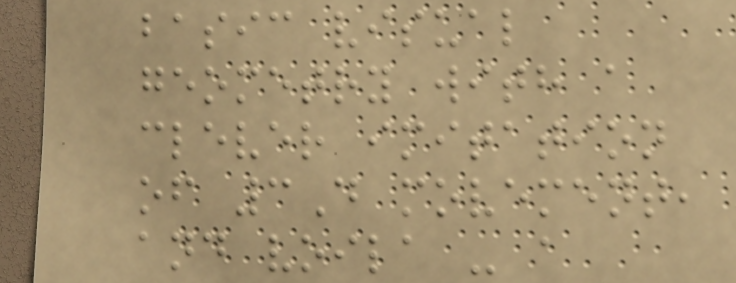basic visual
geometry with a
clever imitation
of 3D movement,
and voila - a
